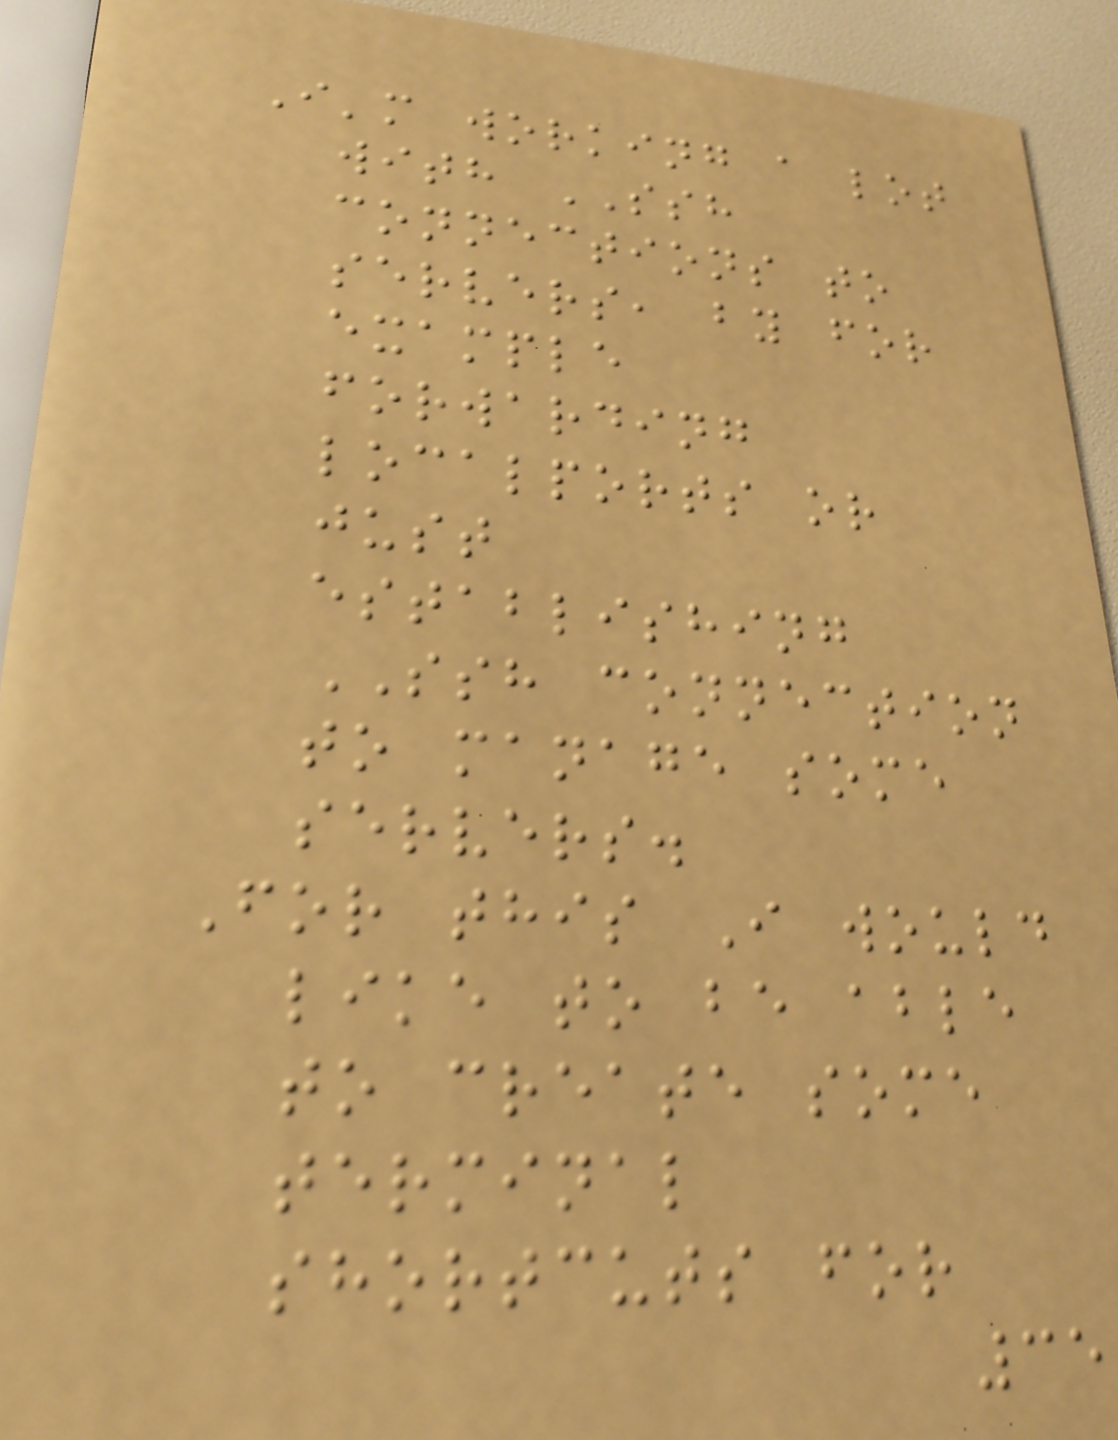I'm working a lot
with SSH
connections to
servers, by for
example
forwarding
localports or
just
establishing
SSH connection
to manage some
servers.
For this I would
like to be able
to create some
terminal
shortcuts for
35
